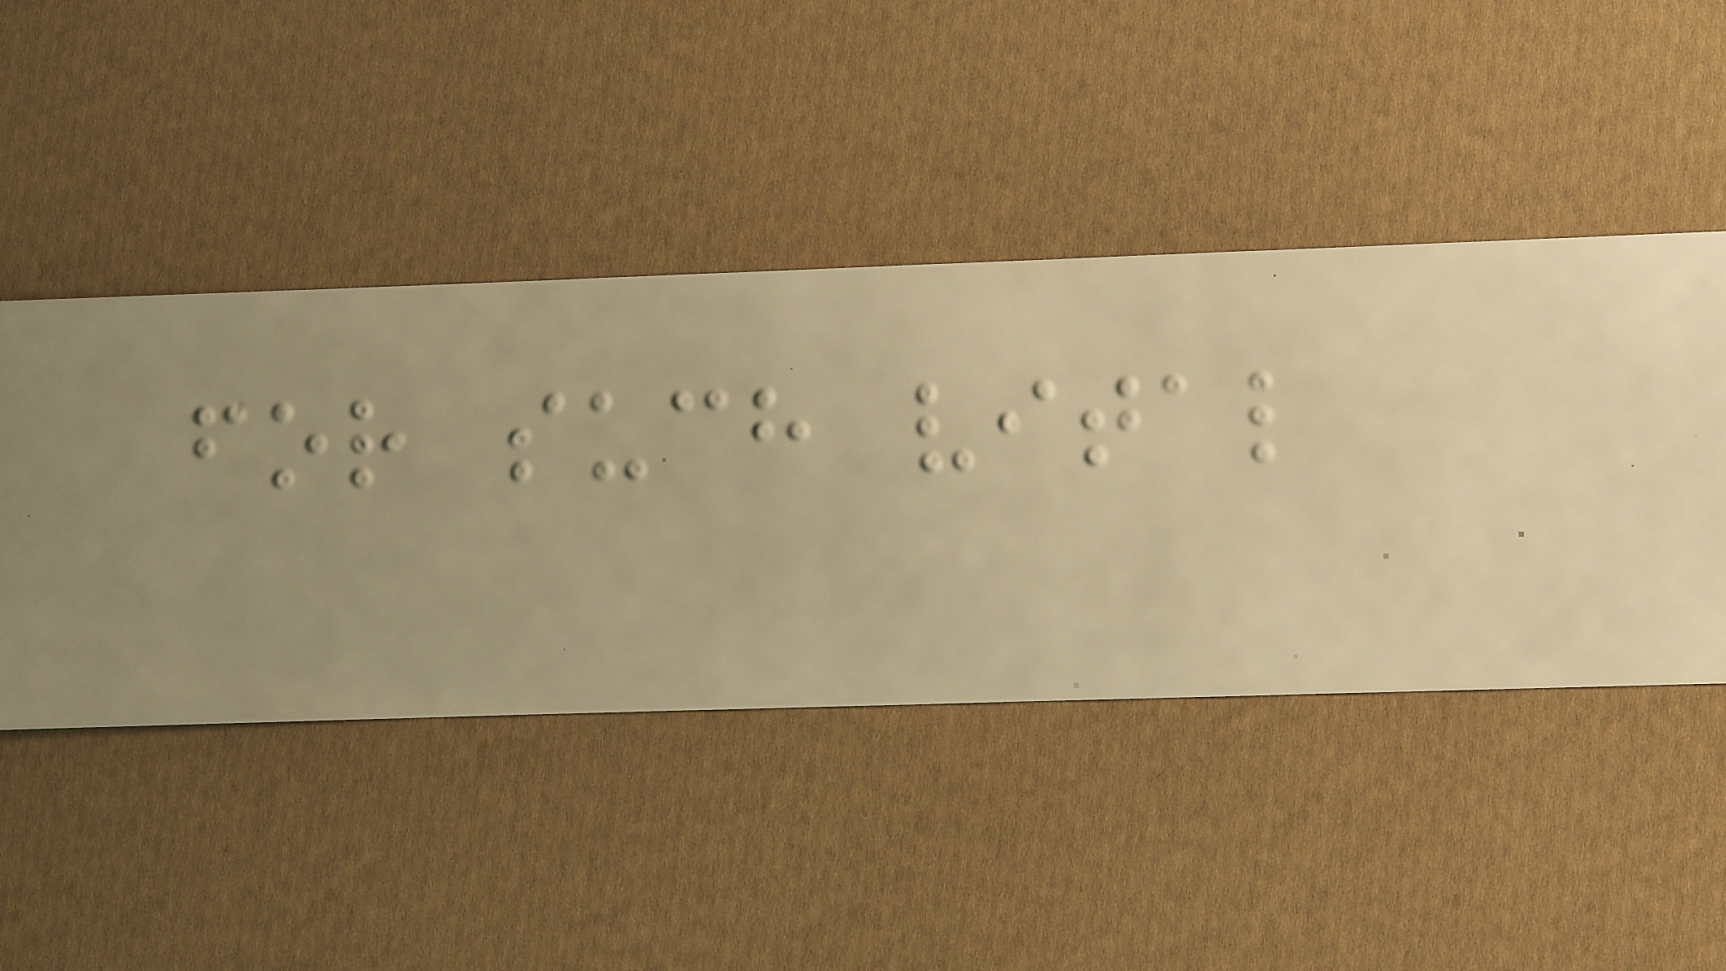for such vital
